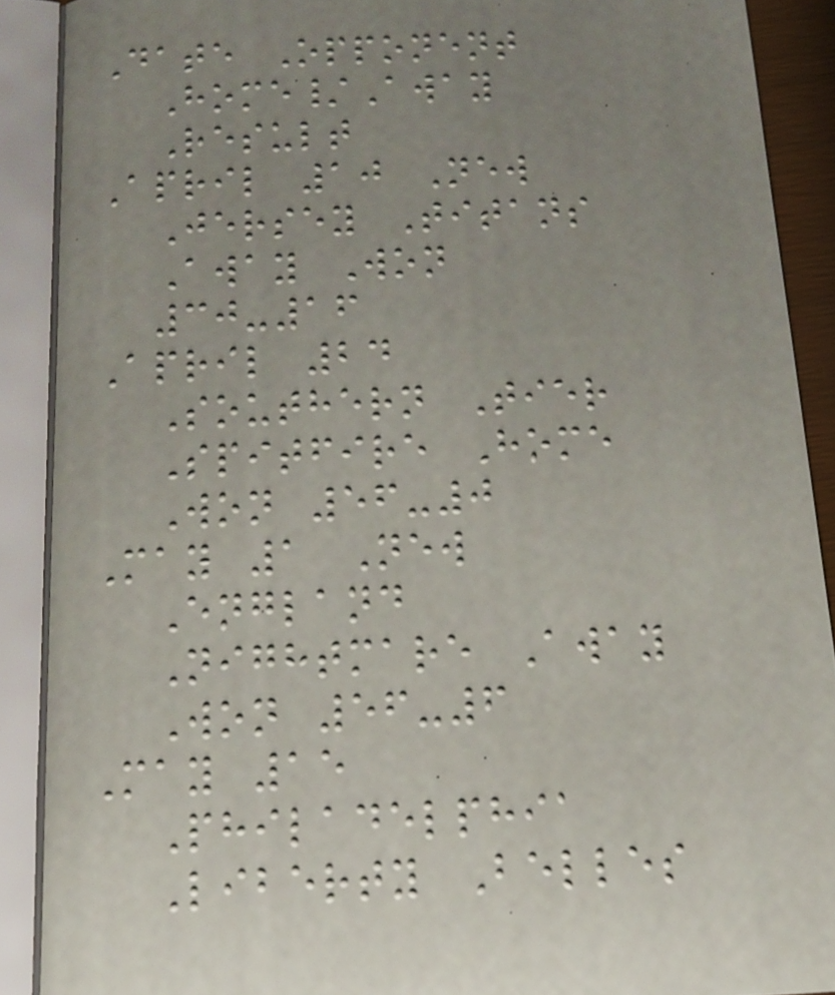Date Opponent
Home/Away
Result
April 10 New
Jersey Titans
Away Won
30-16
April 24
Southern Tier
Spitfire Home
Won 56-0
May 1 New
England
Nightmare Away
Won 56-6
May 15
Philadelphia
Liberty Belles
